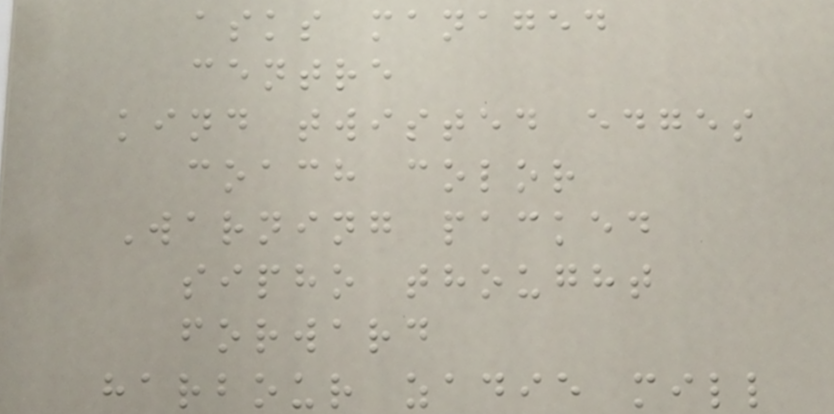asks managed
centre
kind twisted edges
coach color
Warning packed
sipho thought
forward
harbour zadie mill
